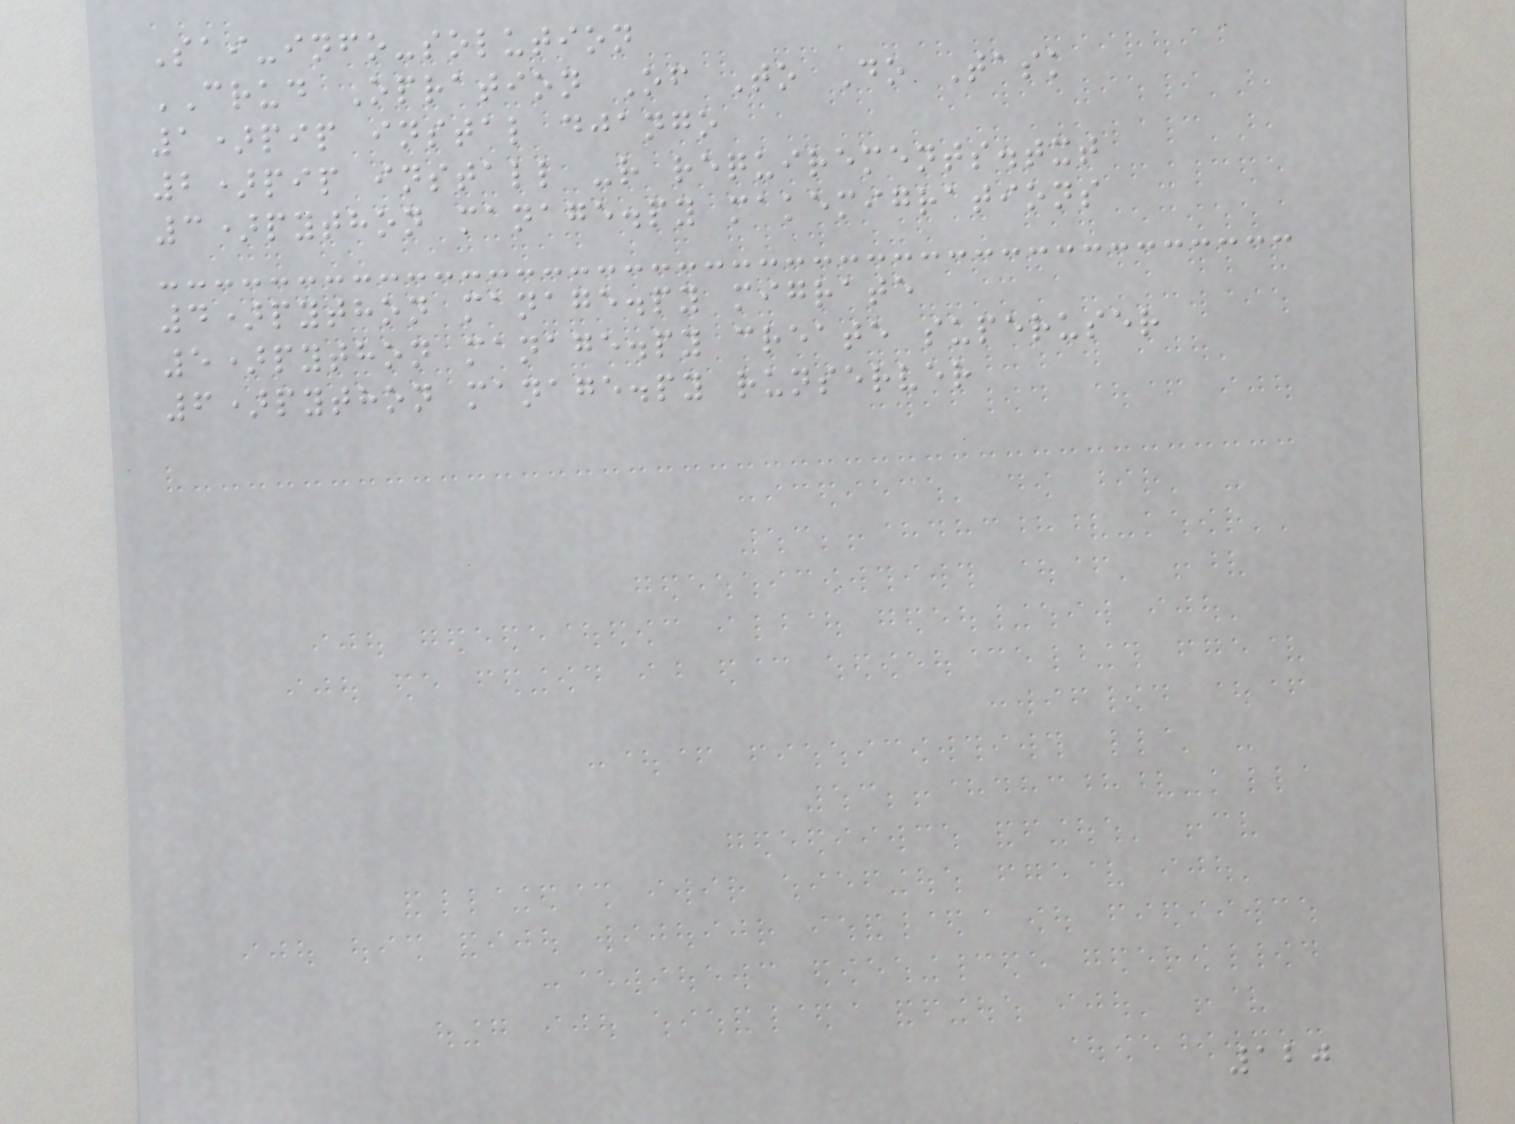Sai-info-solution
CRUD Opration Of To Do Task
1)pip instal django
2)pip install -r requirements.txt
3)python manage.py makemigrations
4)python manage.py migrate
5)python manage.py create superuser
6)python manage.py runserver
120
